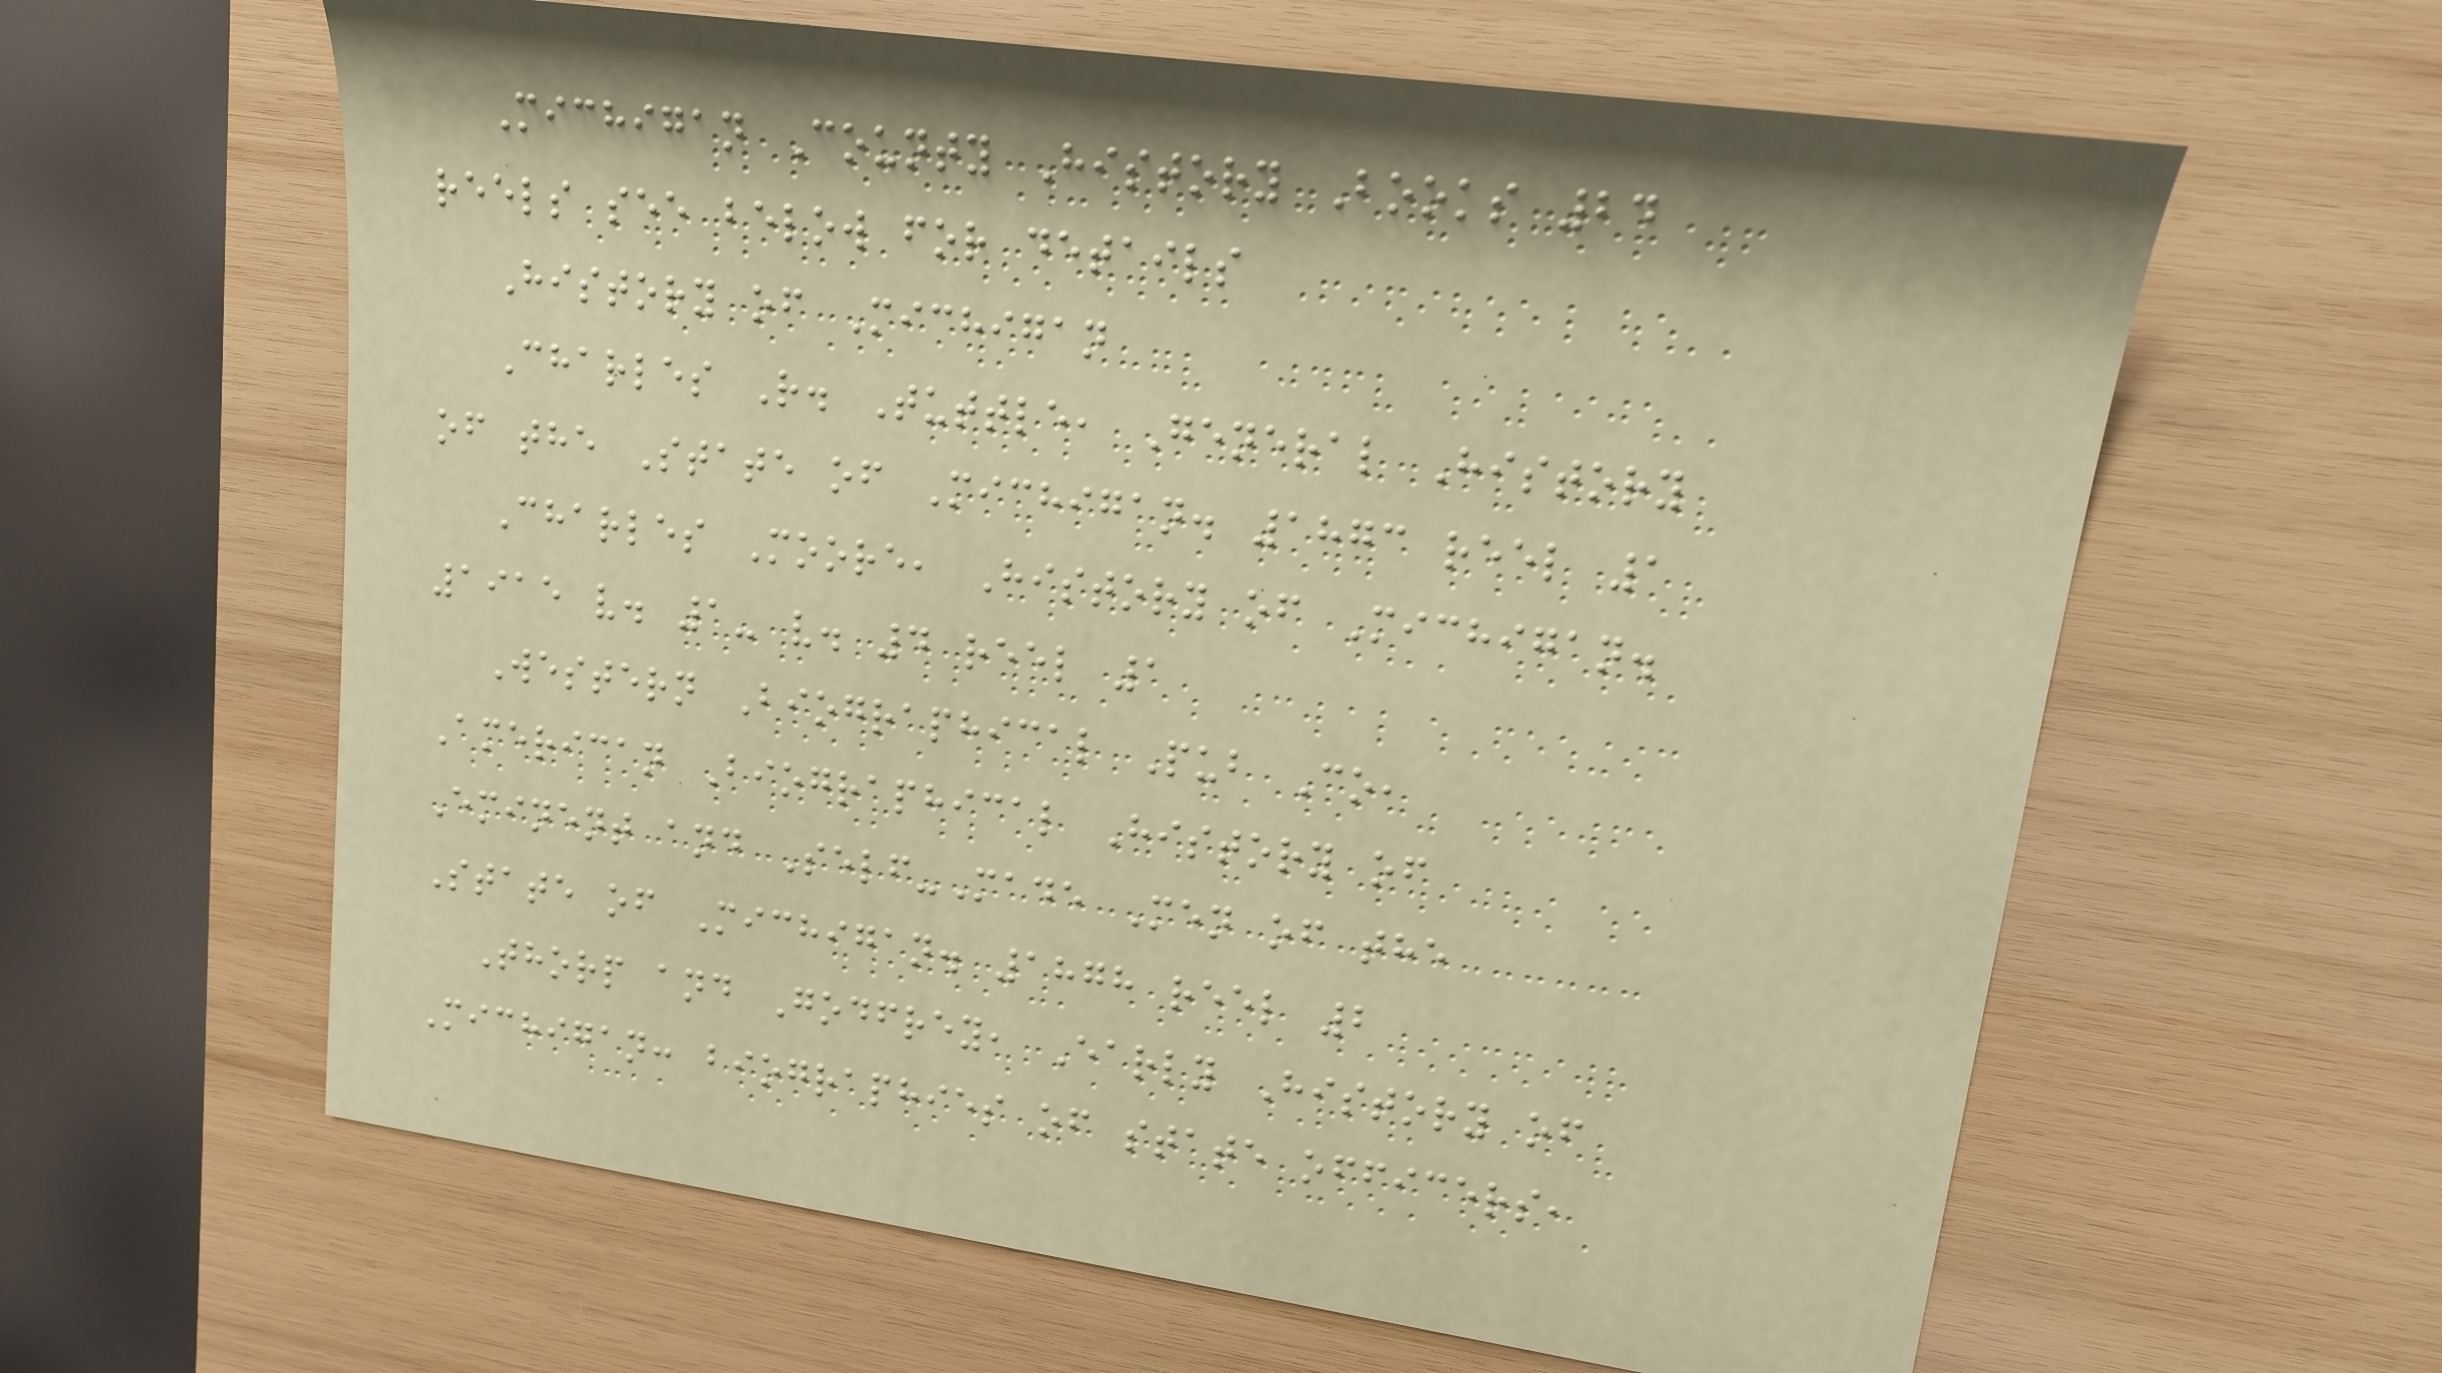Michigan County History Books 24
reels see below for details
History of Michigan
Charles R. Tuttle, General History
of the State of Michigan. 1873 reel 1
Charles Moore, History of Michigan.
1915 v. 1- v. 4 reel 1
Western Biographical Pub Co,
American Biographical History of
Eminent and Self-Made Men of the
State of Michigan. 1878 reel 2
Thorp and Godfrey, Early History of
Michigan: biographies of state officers,
